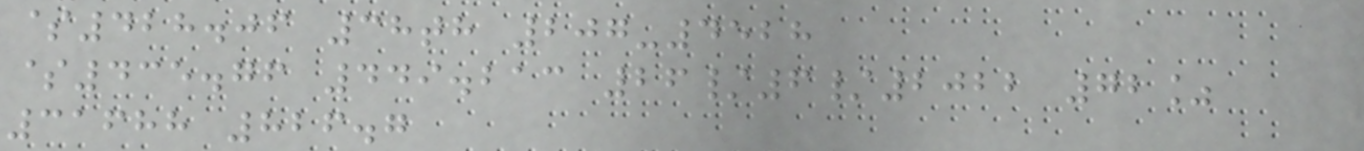$428.06 38th 207-4528
$435.76 449.213 26/6/2022 72%
31688 826.7
